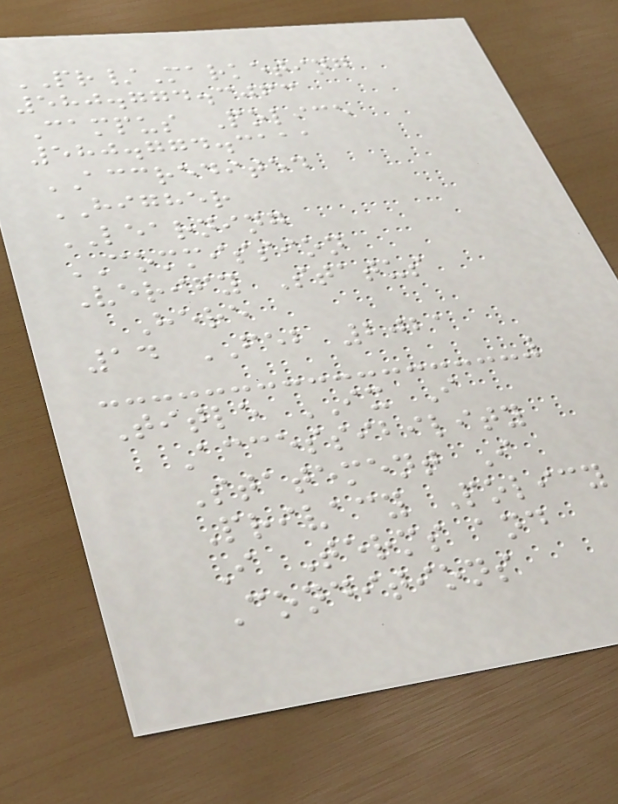PR/Marketing
580.774.3063
Campus Police
580.774.3111
ACCREDITED
HIGHER
LEARNING
COMMISSION
Verify Status
Here
14 FEB 2021
Title IX I
Accessibility
Statement I
Privacy Policy
I Terms and
Conditions
